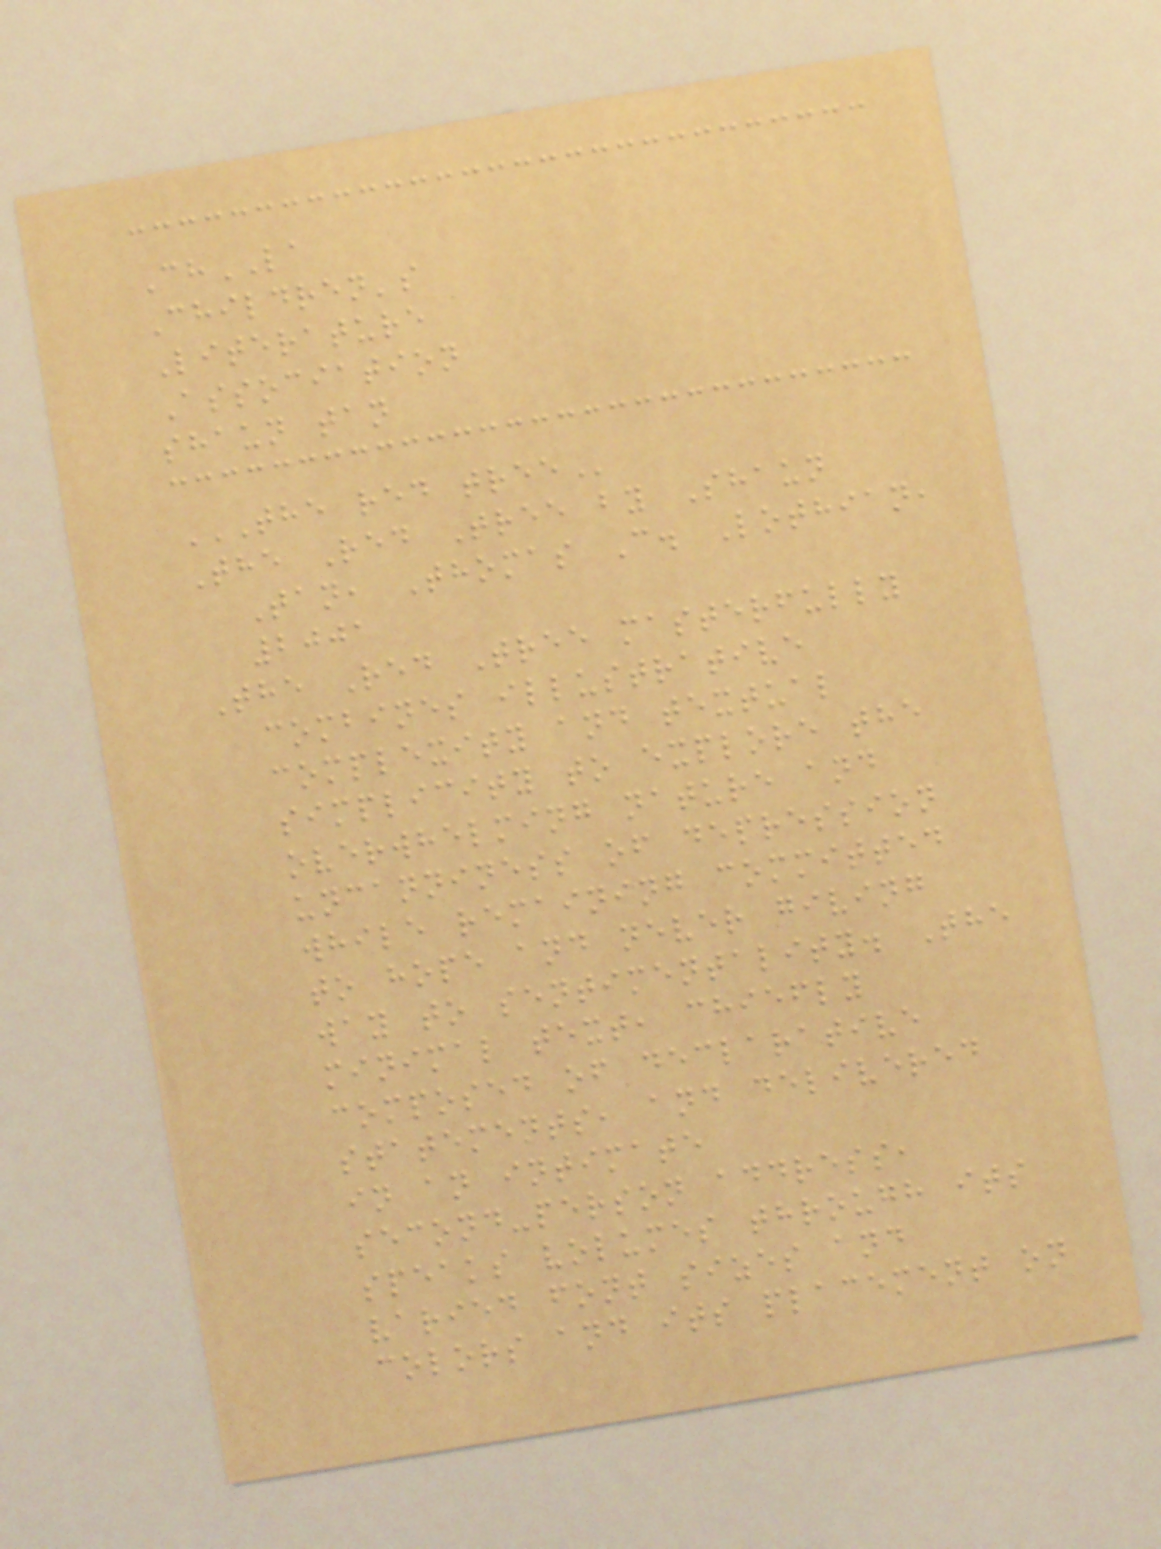ChLA
Children's
Literature
Association
shaun tan
THE RED TREE
The Red Tree by Shaun
Tan, Thomas C. Lothian,
2001
The Red Tree masterfully
combines illustrative
complexity and textual
simplicity to explore the
overwhelming nature and
uncanniness of depression
while remaining committed
to hope and never giving
way to sentimentality. The
minimal text, chiefly
composed of declarative
statements, and delivered
in an intimate
second-person address,
speaks volumes through its
varied font sizes and
colors and its placement on
